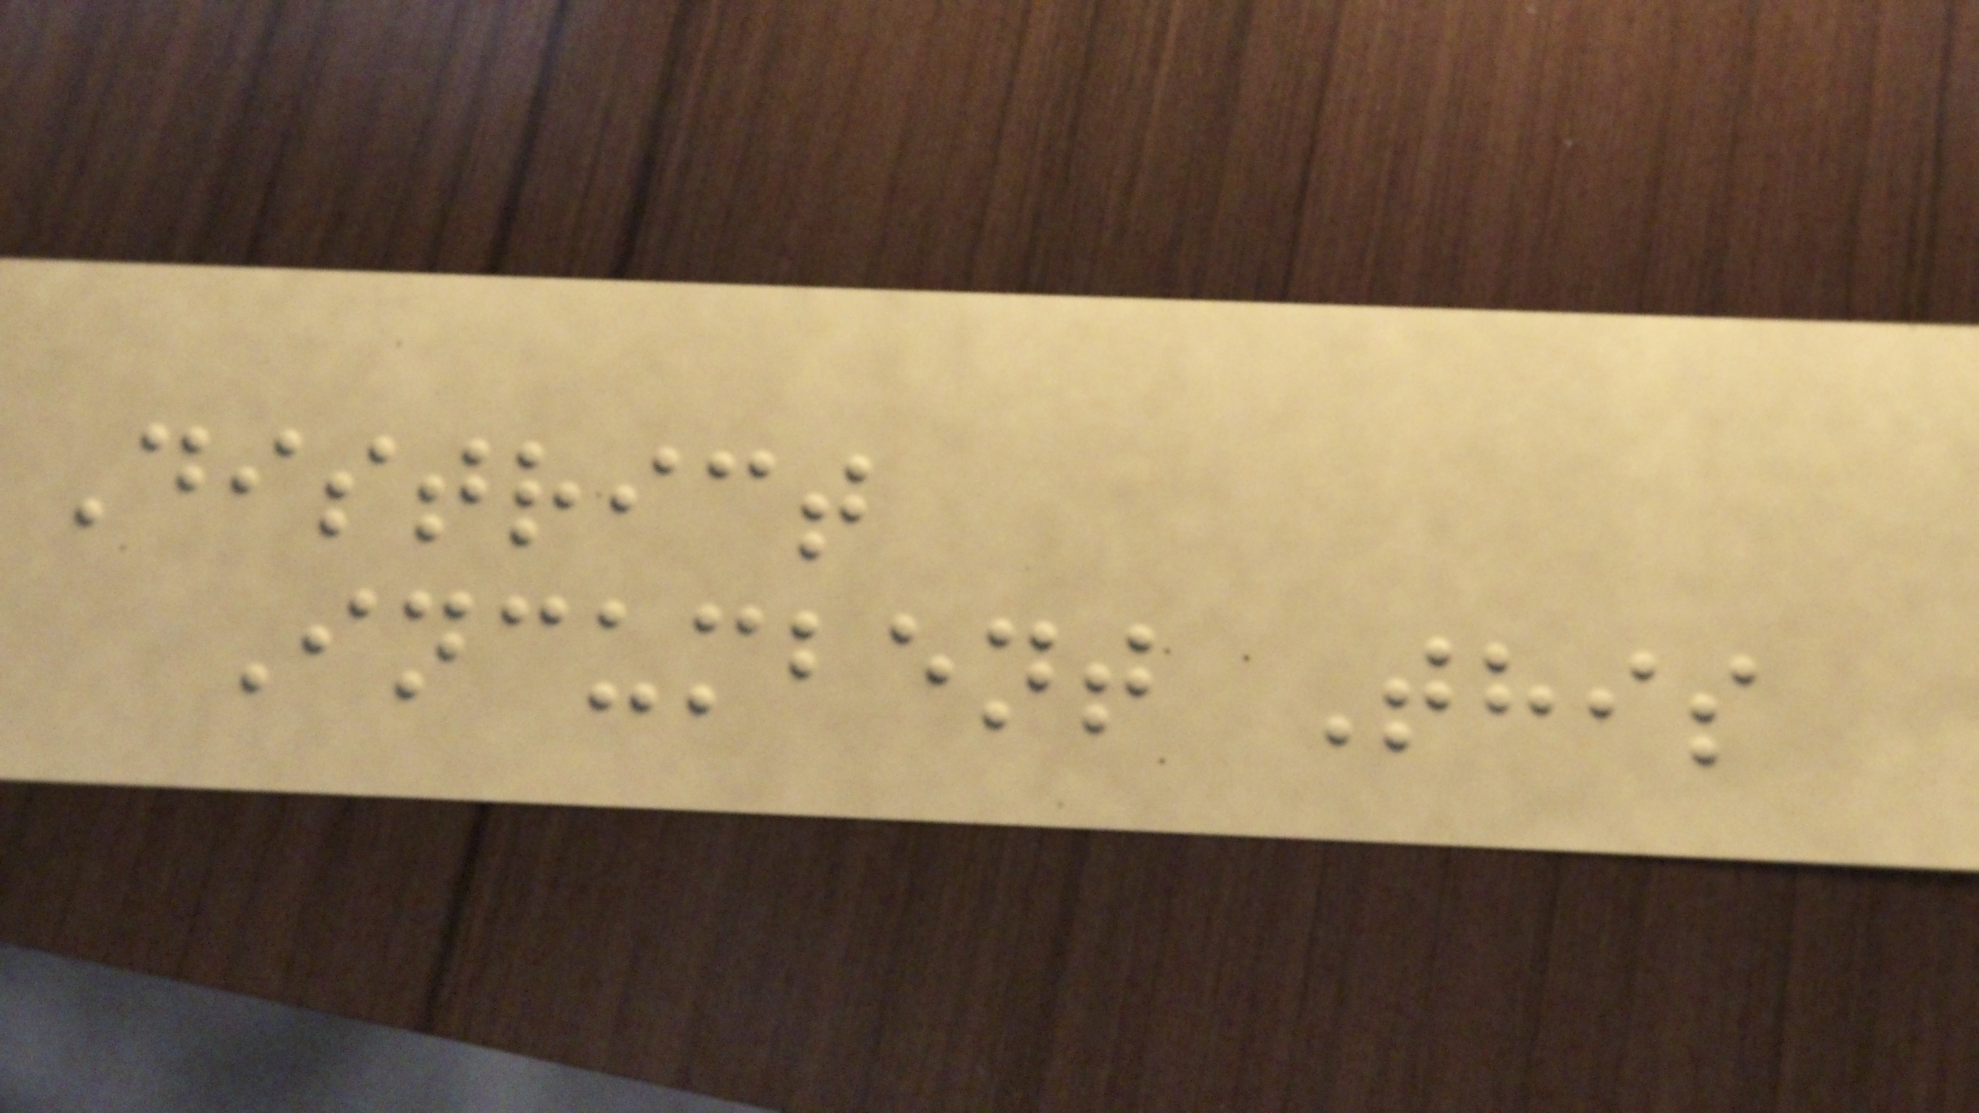District
Incumbent This
